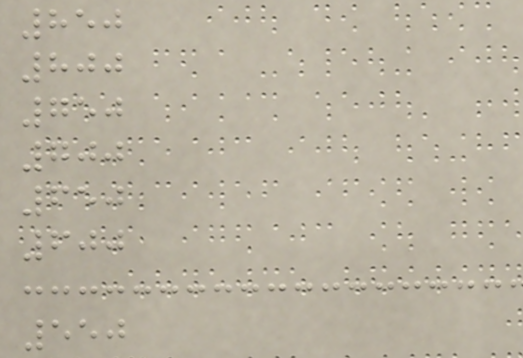850
800
750
700
650
600
550
